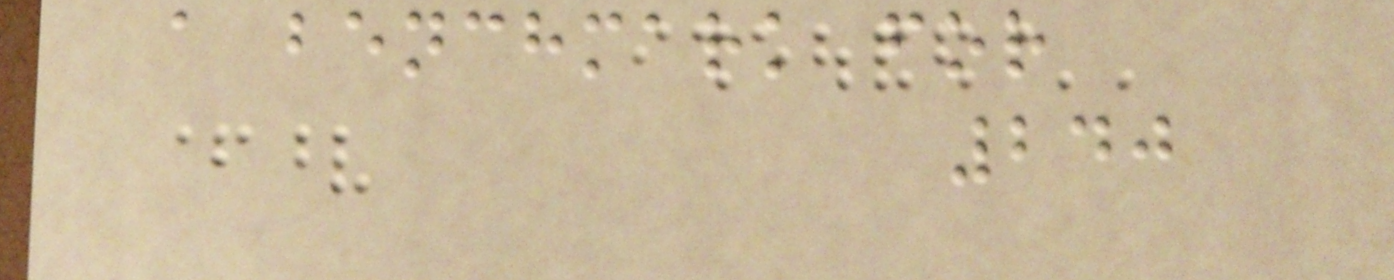a benchmark for
240
